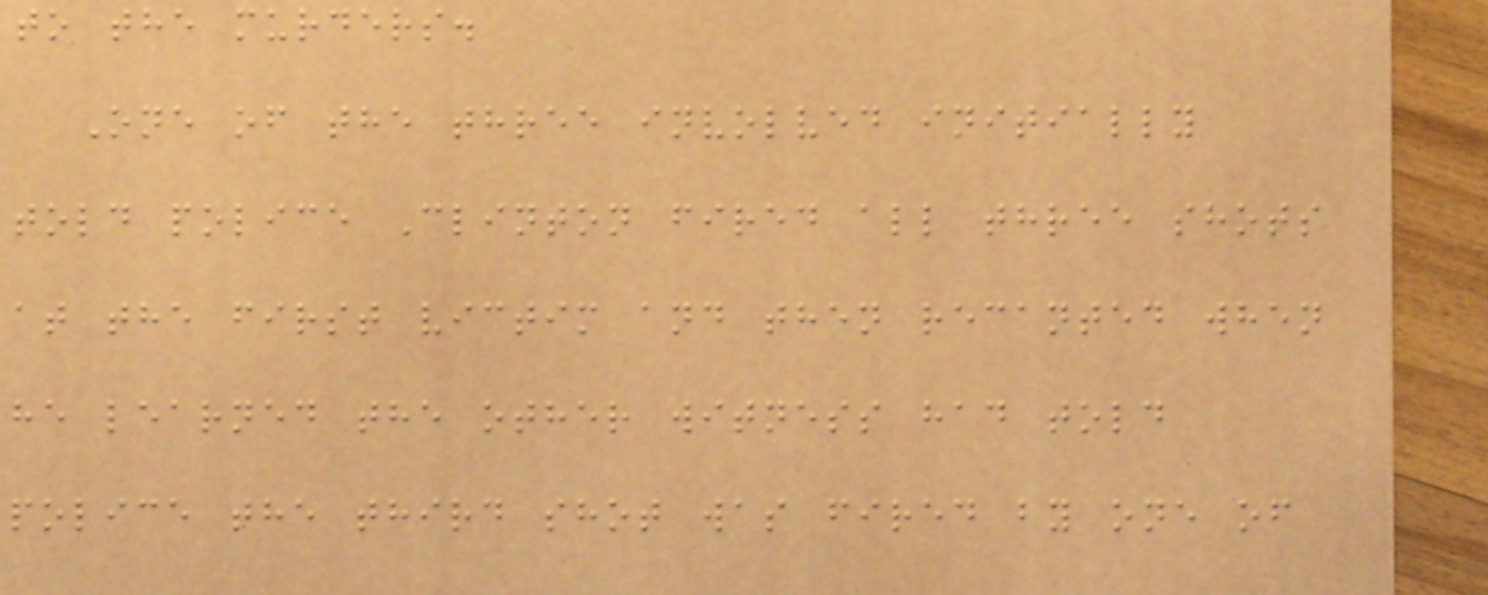to the murders.
One of the three involved initially
told police Clinton fired all three shots
at the first victim and then recanted when
he learned the other witness had told
police the third shot was fired by one of
